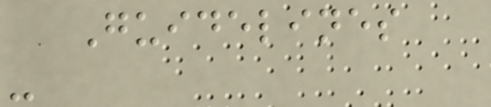Guidelines
-
